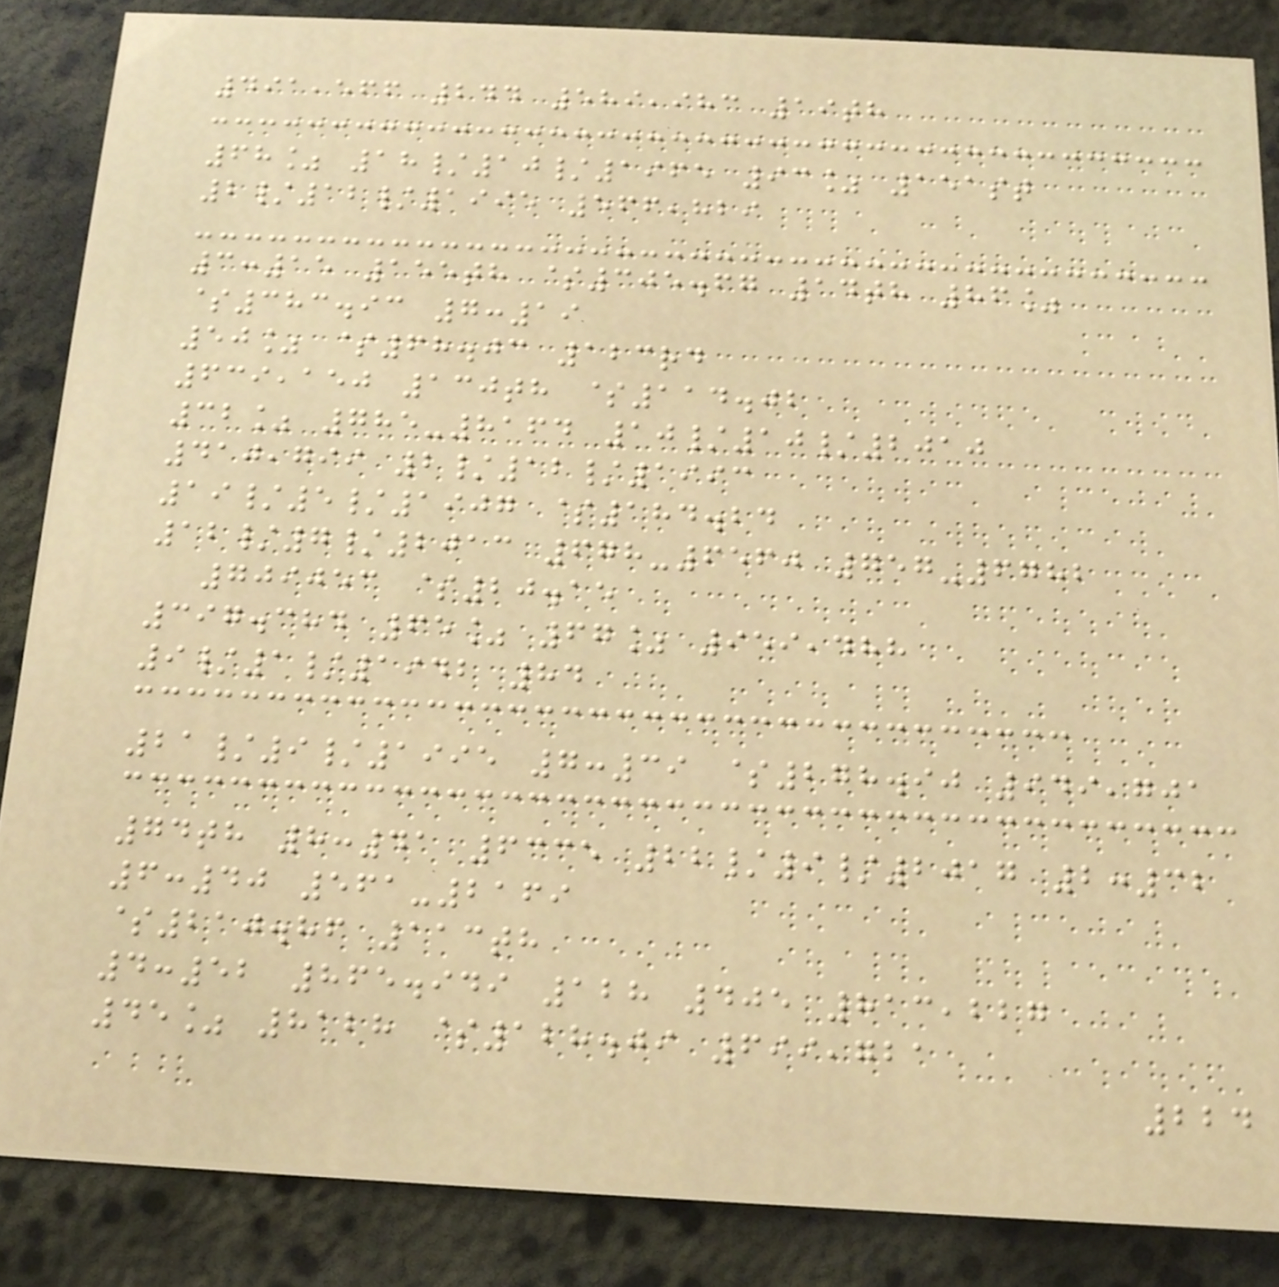491,566 244 589,983 19th
68% 18/10/1965 93% 151st
2/12/1995 566,829
3:15 155th $305.67 14th 86%
$383.93 7:19
50% $68.03 123rd
639,150 130th $114.02
32% 785-8164 10/10/2010
410,799 2/12/1993
19/5/1907 $184.24
12/7/2013 678-6560 757-6782
709053 $20.15
397.384 65% 67% 959,488
9/1/1942 84
21/9/1995 7:39 $278.90 949,701
74th 8:41 6335 22/9/2017 2:32
6:40 561-2169
$210.86 113th
4:52 865.949 128 405 813,227
45% 8128 $128.09 699,721
224
